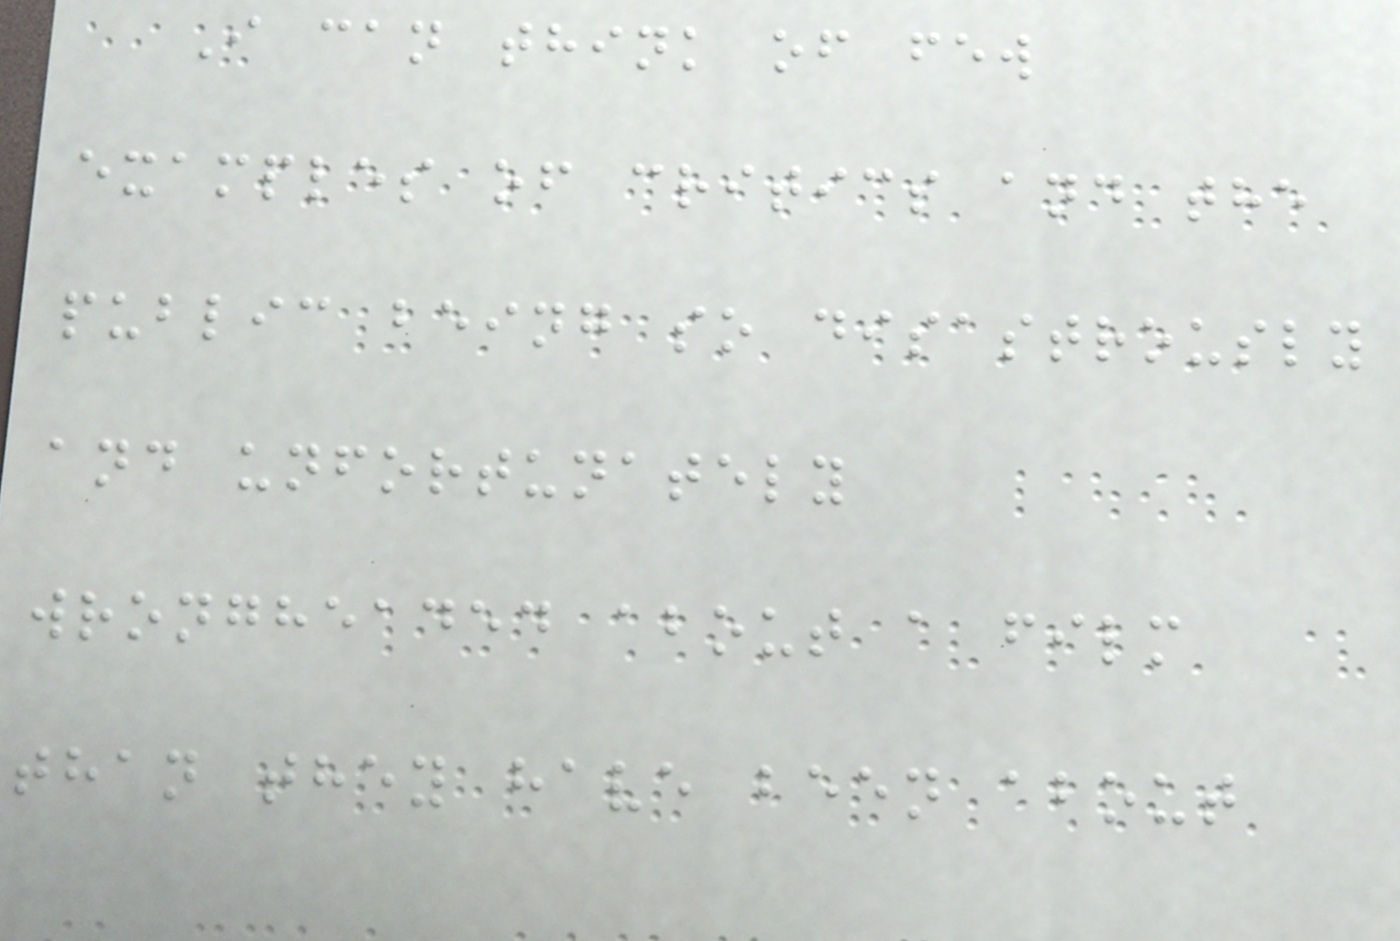I can think of few
examples of critics and the
public being so disastrously
and unfortunately
wrongheaded about a film
than they have been about
